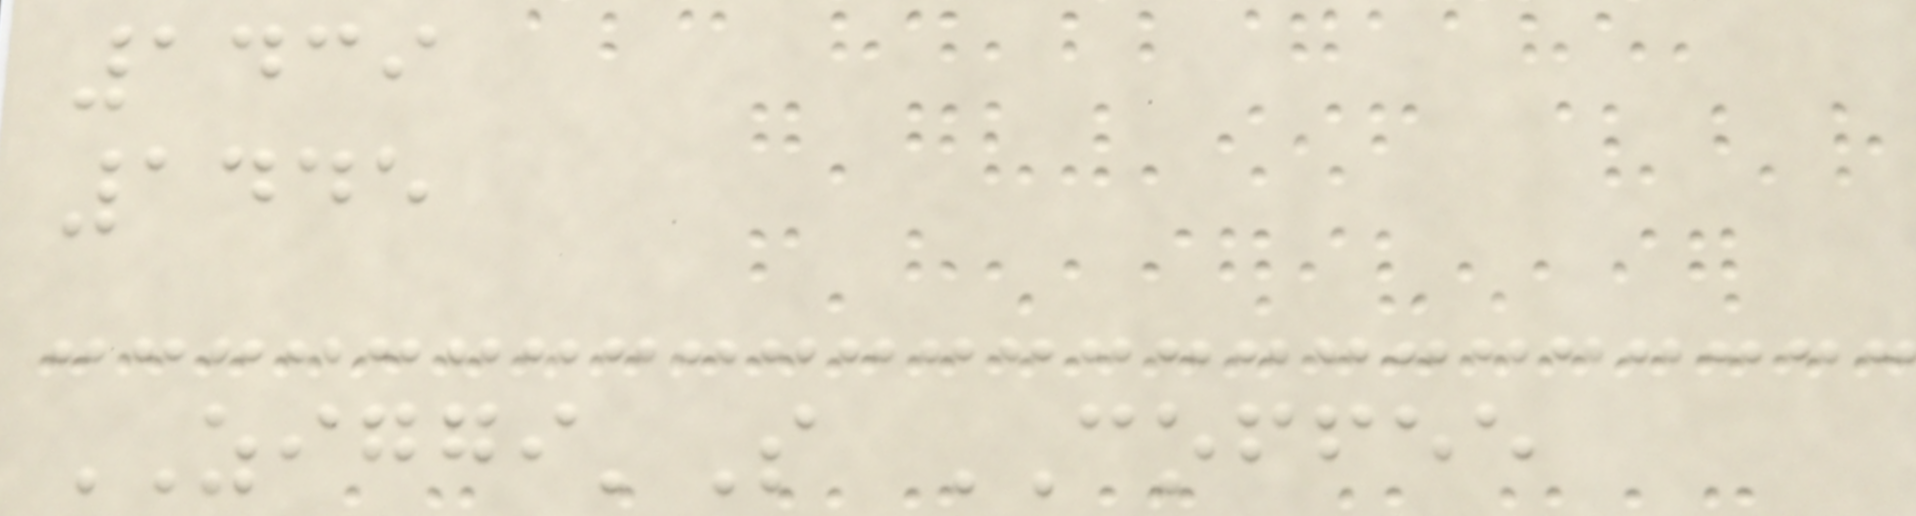1439
1445
ZIGGI'S COFFEE
